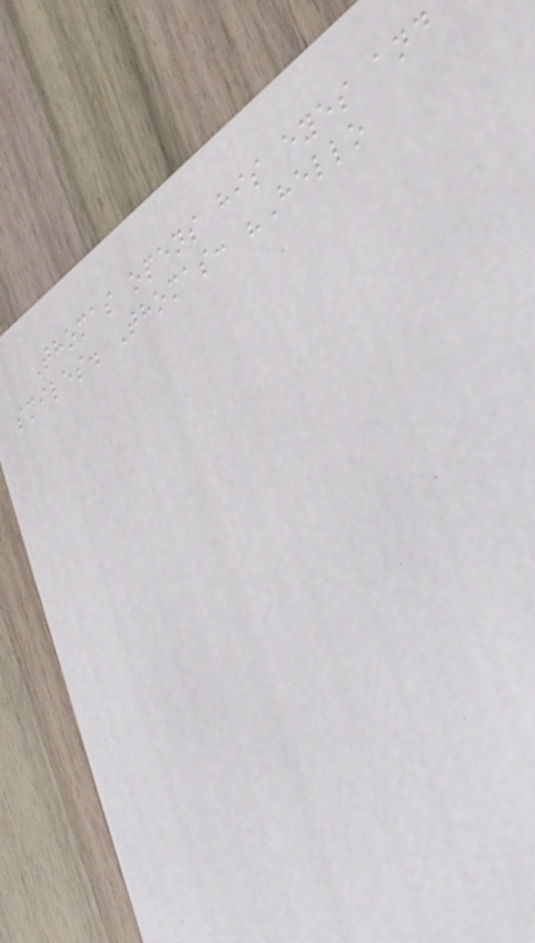Thomas opens his eyes and
smiles. Thomas: "Hello
